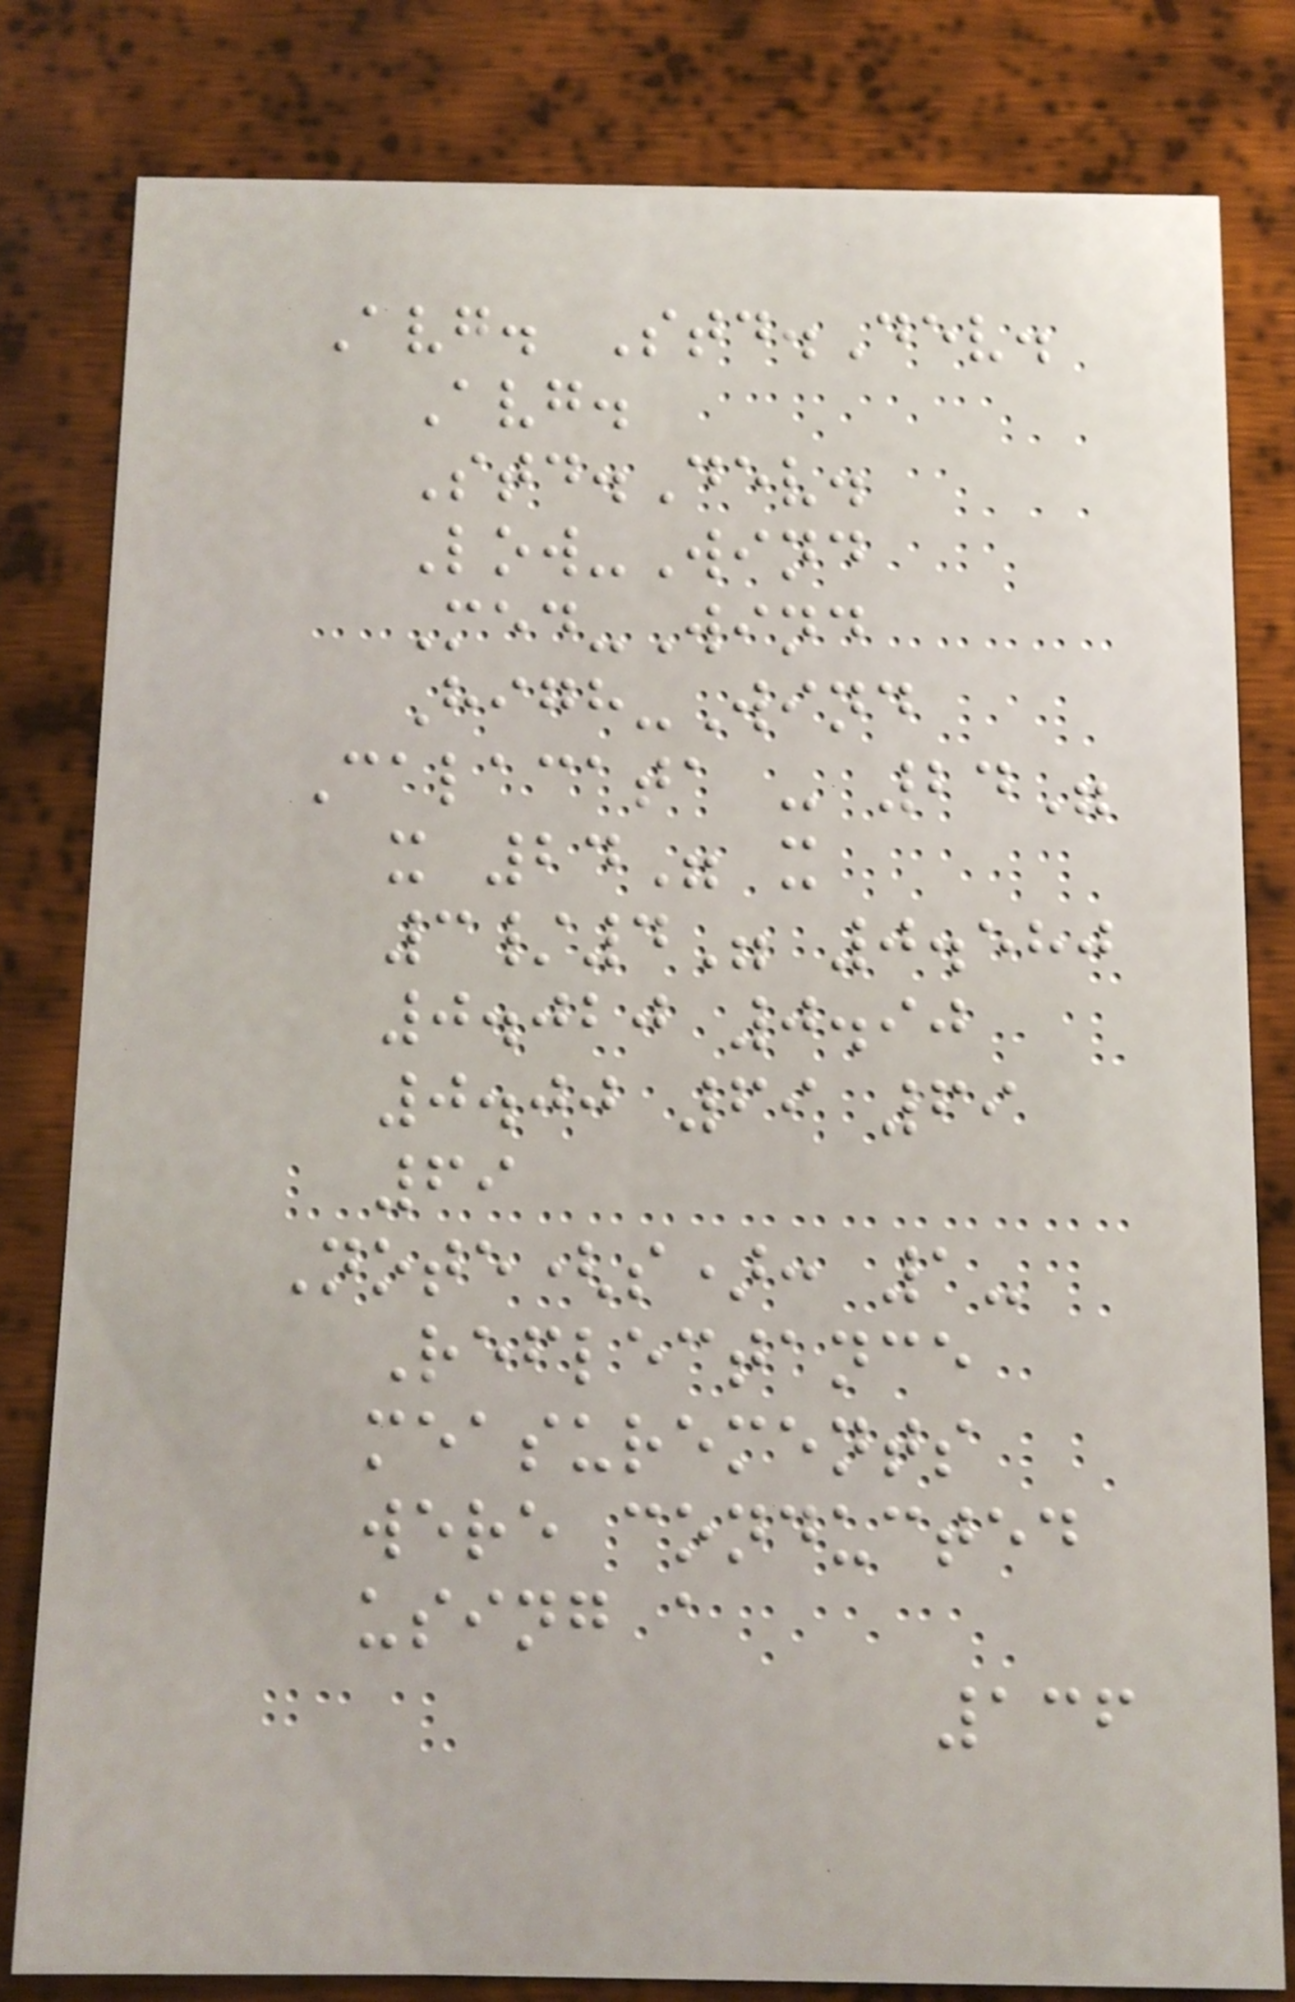Avg. Std.Dev.
Avg.
Std.Dev.
Low-Wind
Med-Wind
High-Wind
Calacata - 24"
x 24" x
3/4" 0.580
0.020 0.90
0.00 69 69
69
Note(s): 1-
Reflectance
measurements
were conducted
using a
136
